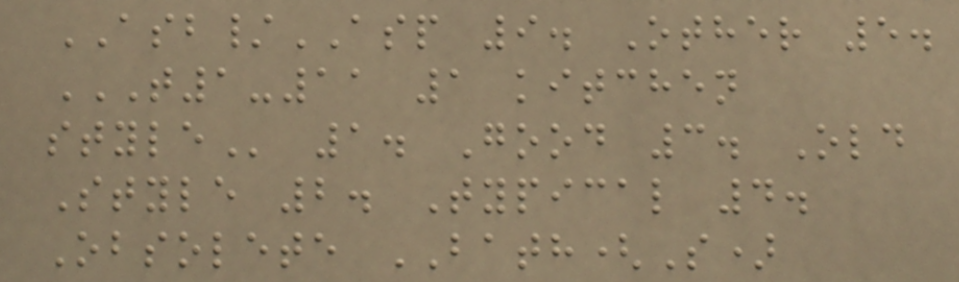ASB/ASP 9. Other 5.
T1-11 1 KITCHEN
STYLE 1. Good 3. Old
Style 2. Typical 4.
Obsolete BATH(S)
